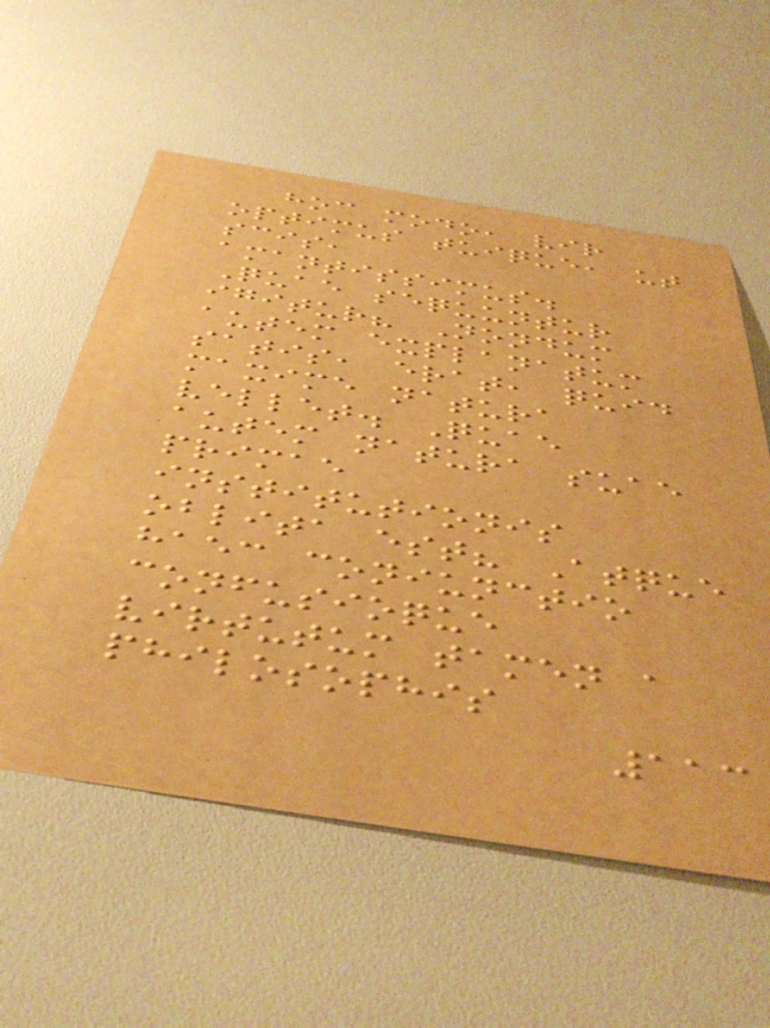hoc modo, vir
optimus tuique, ut
scis,
amantissimus.
Quae sequuntur
igitur? Nondum
autem explanatum
satis, erat, quid
maxime natura
vellet. Quae
autem natura suae
primae
institutionis
oblita est? Atque
haec coniunctio
confusioque
virtutum tamen a
philosophis
113
